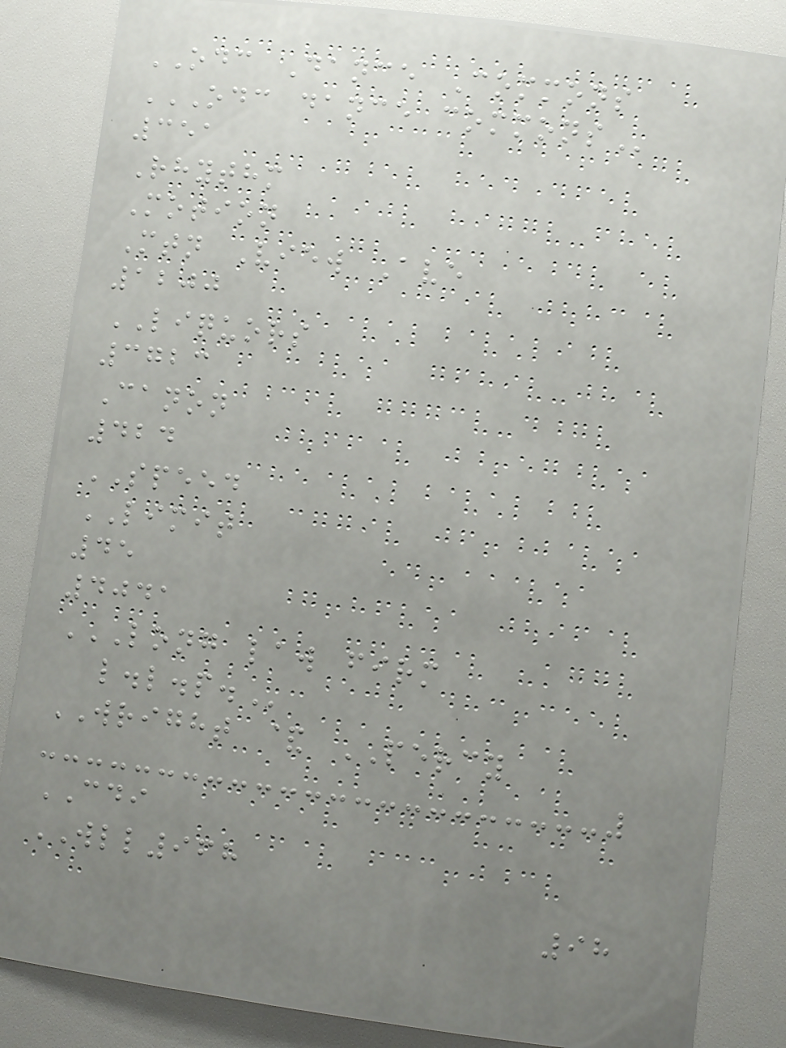ODC Dance Commons
ODC DANCE COMMONS
351
Rhythm
Motion
Mtn View Ave
1200
LIQUORS
3723
Canon
424
SPEED
LIMIT
45
4041
LONG LAW FIRM
L.L.P.
WRIGHT & PERCY
CDI
WLL968
98
